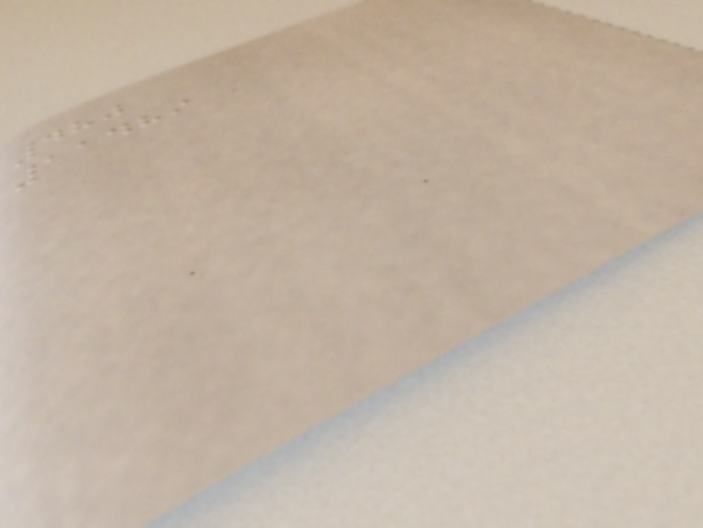480
11489
